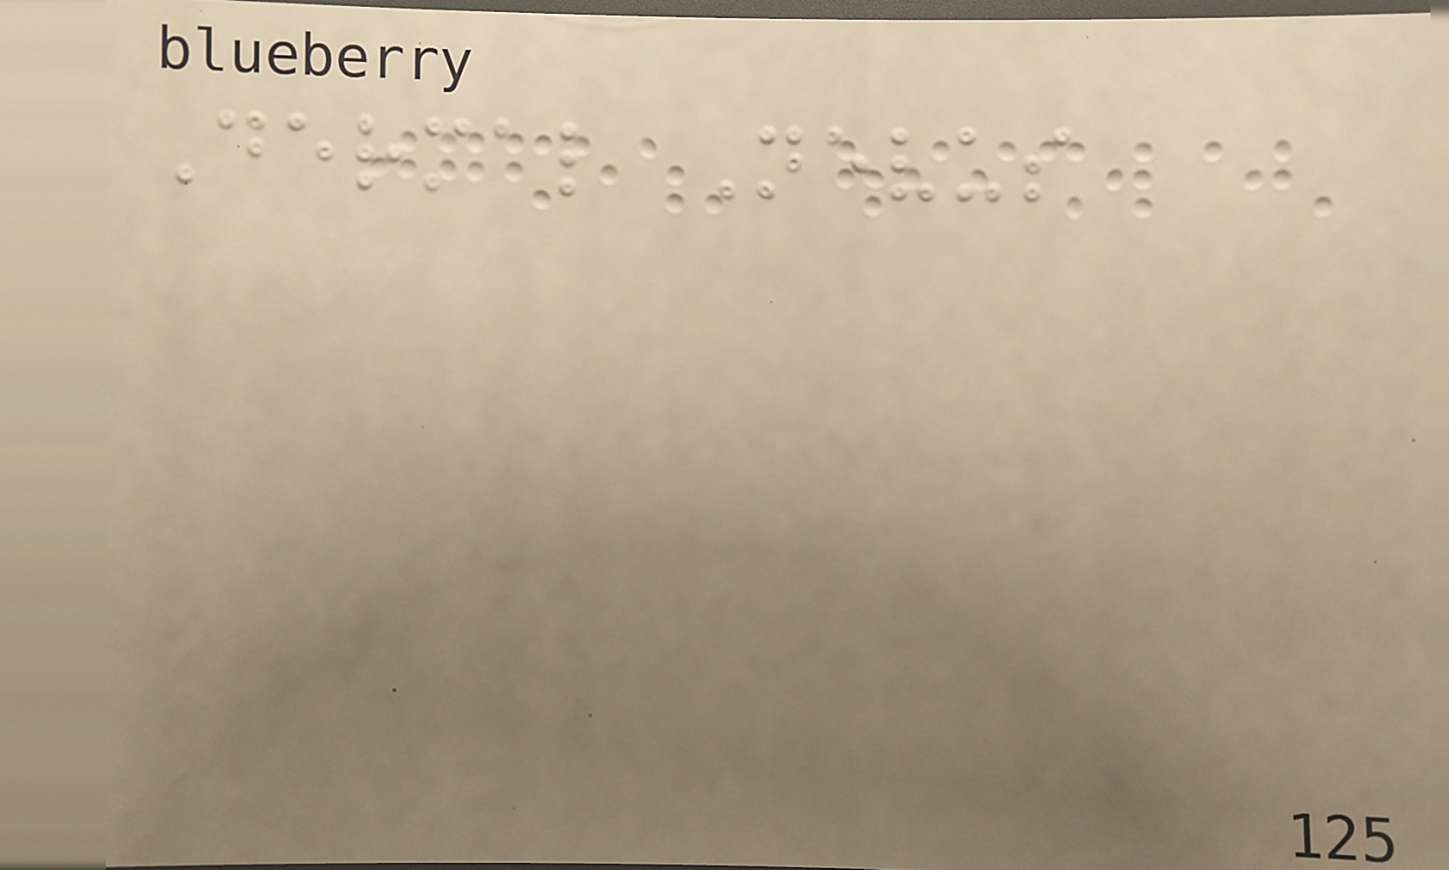Dermal Nevus
